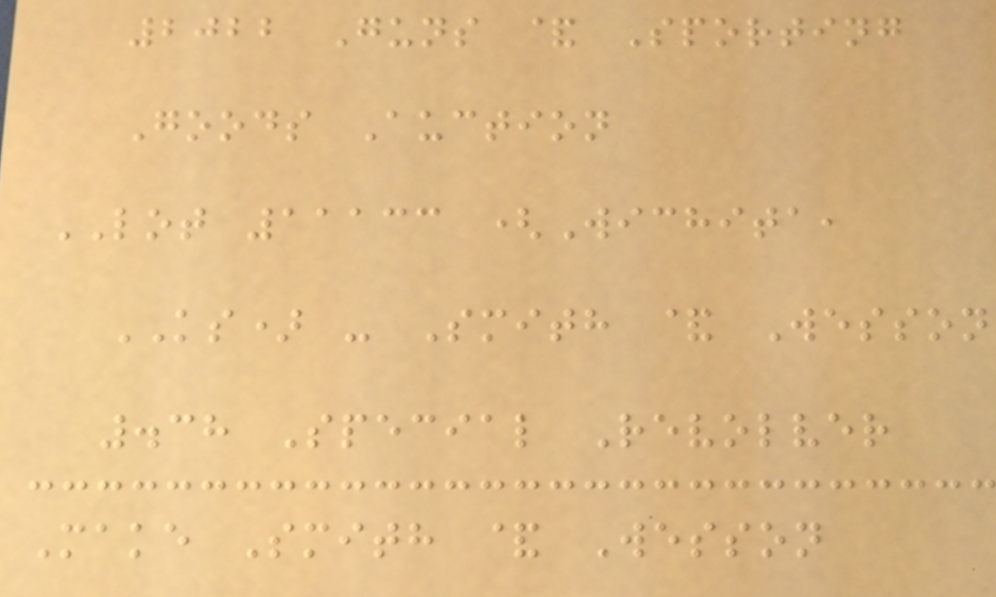2022 Guns & Sporting
Goods Auction
LOT 11133 (Wichita,
KS) - Smith & Wesson
.38 Special Revolver
Make Smith & Wesson
